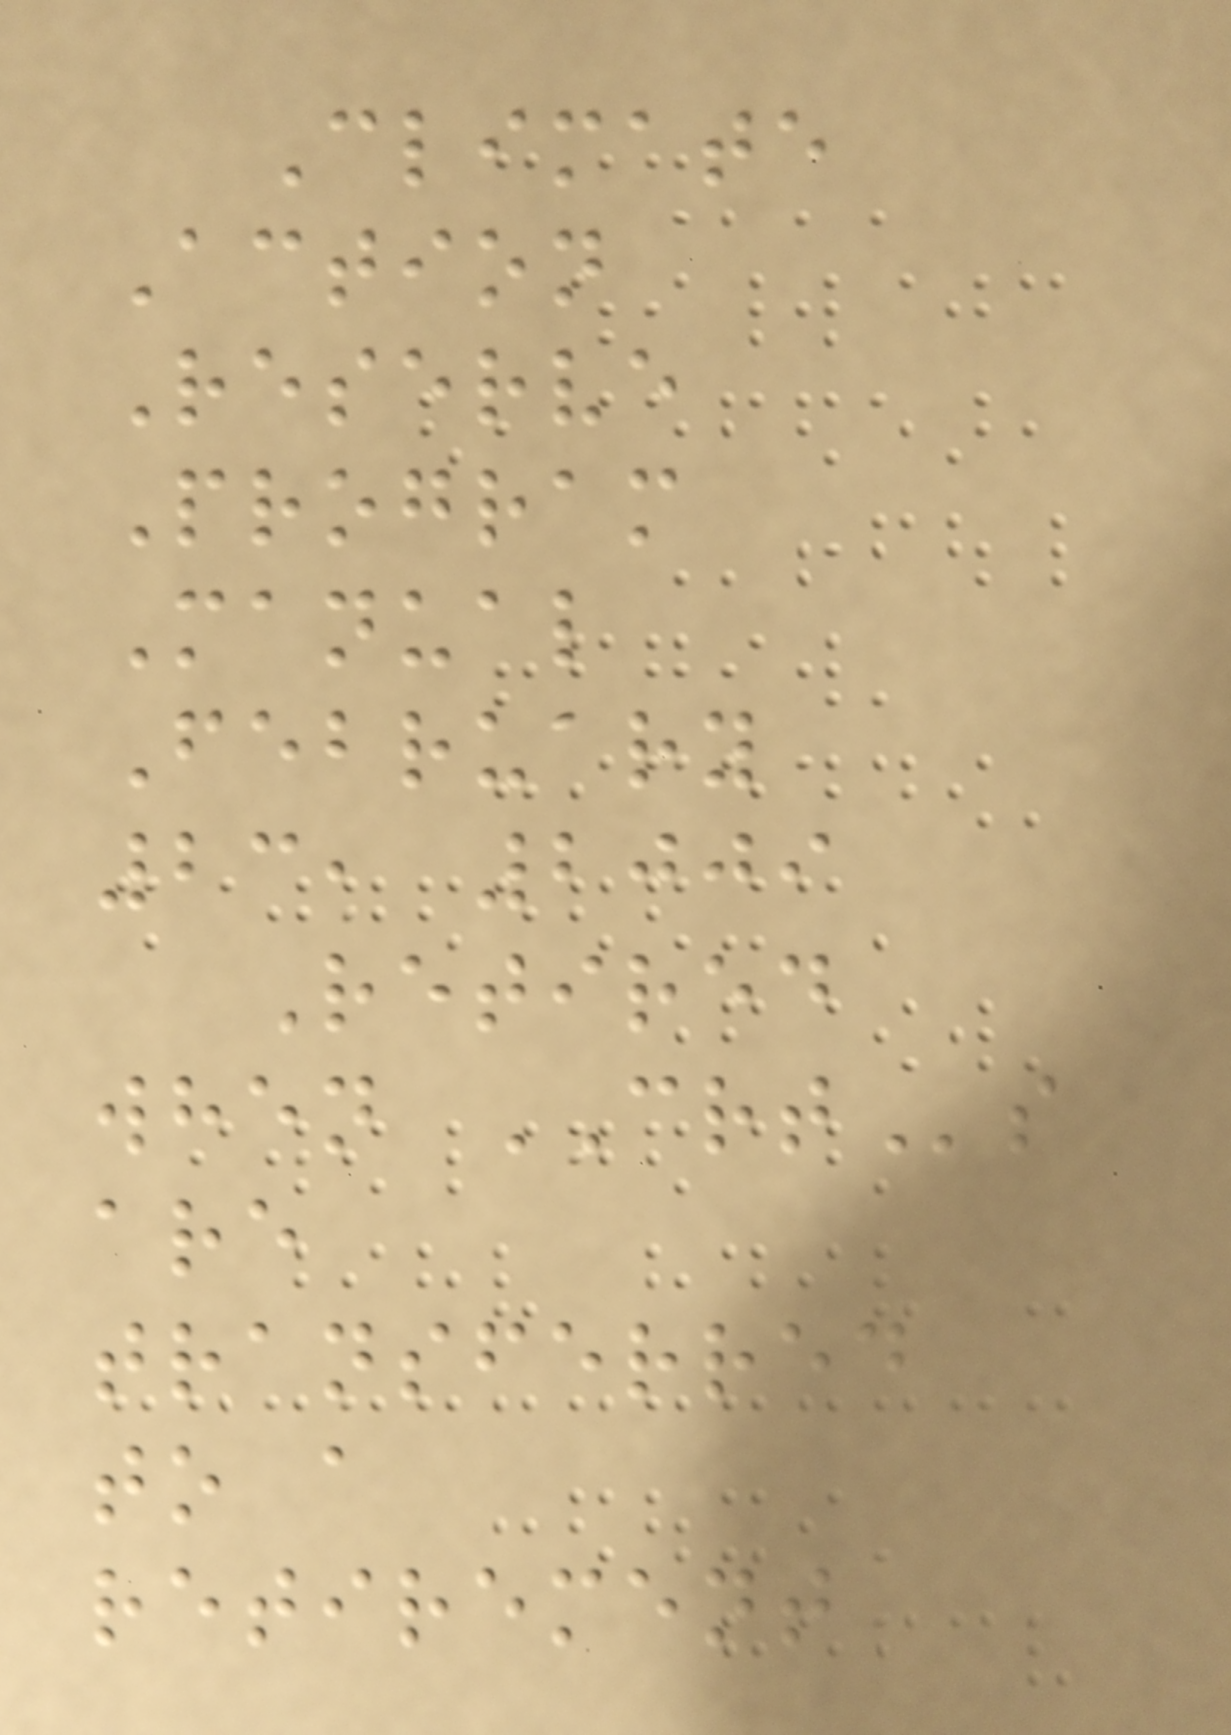Climate
Action
Reserve
Program
Manual
February
23, 2009
Retired
when CRTs
are
transferred
to a
retirement
